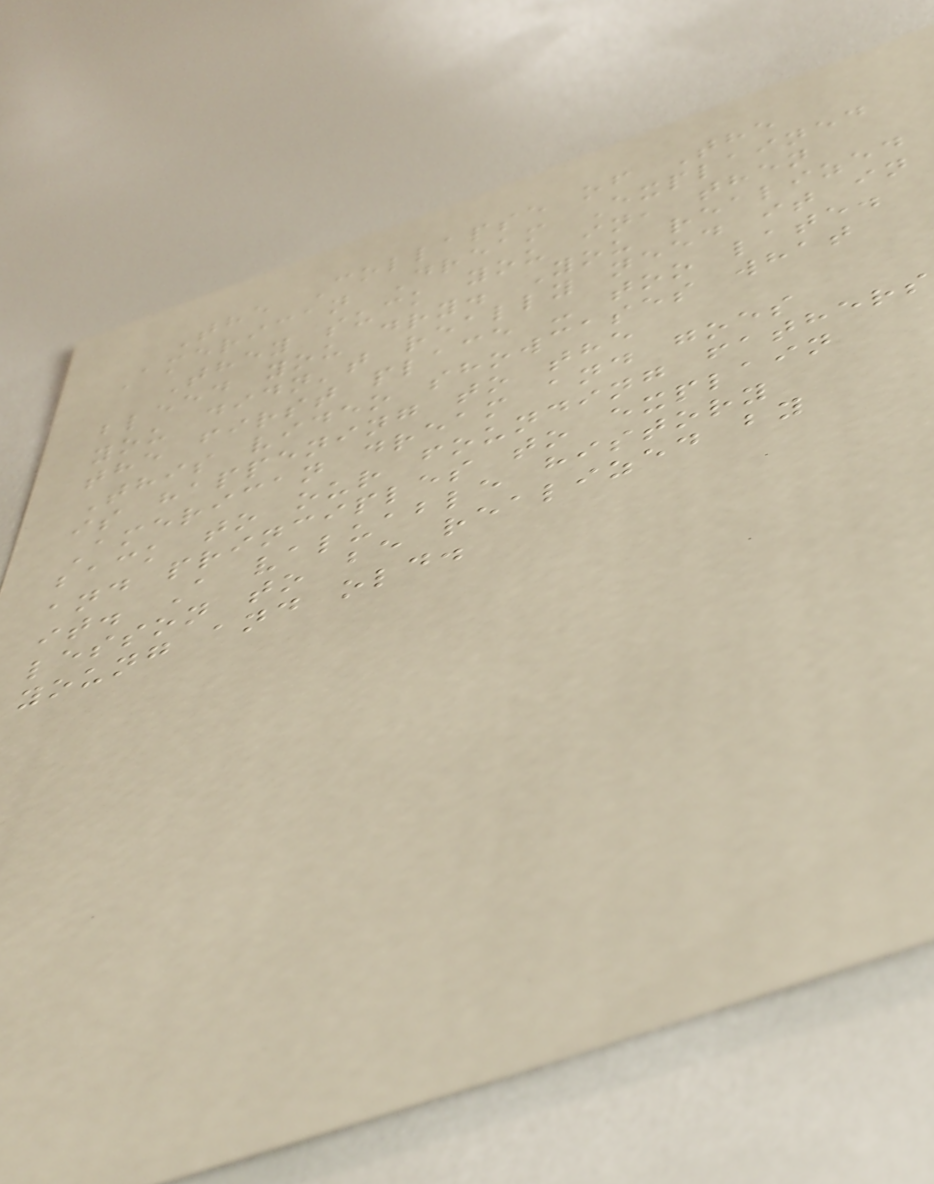The Collapse of The
American Dream Explained
They suck you in, then
bleed you dry. You realized
you didn't really need it in
the first place - too late.
This video showcases what
is happening to the
American dream and goes
back to our founding fathers
and principles to explain
it. A valuable history
lesson to be realized by
young and old.
